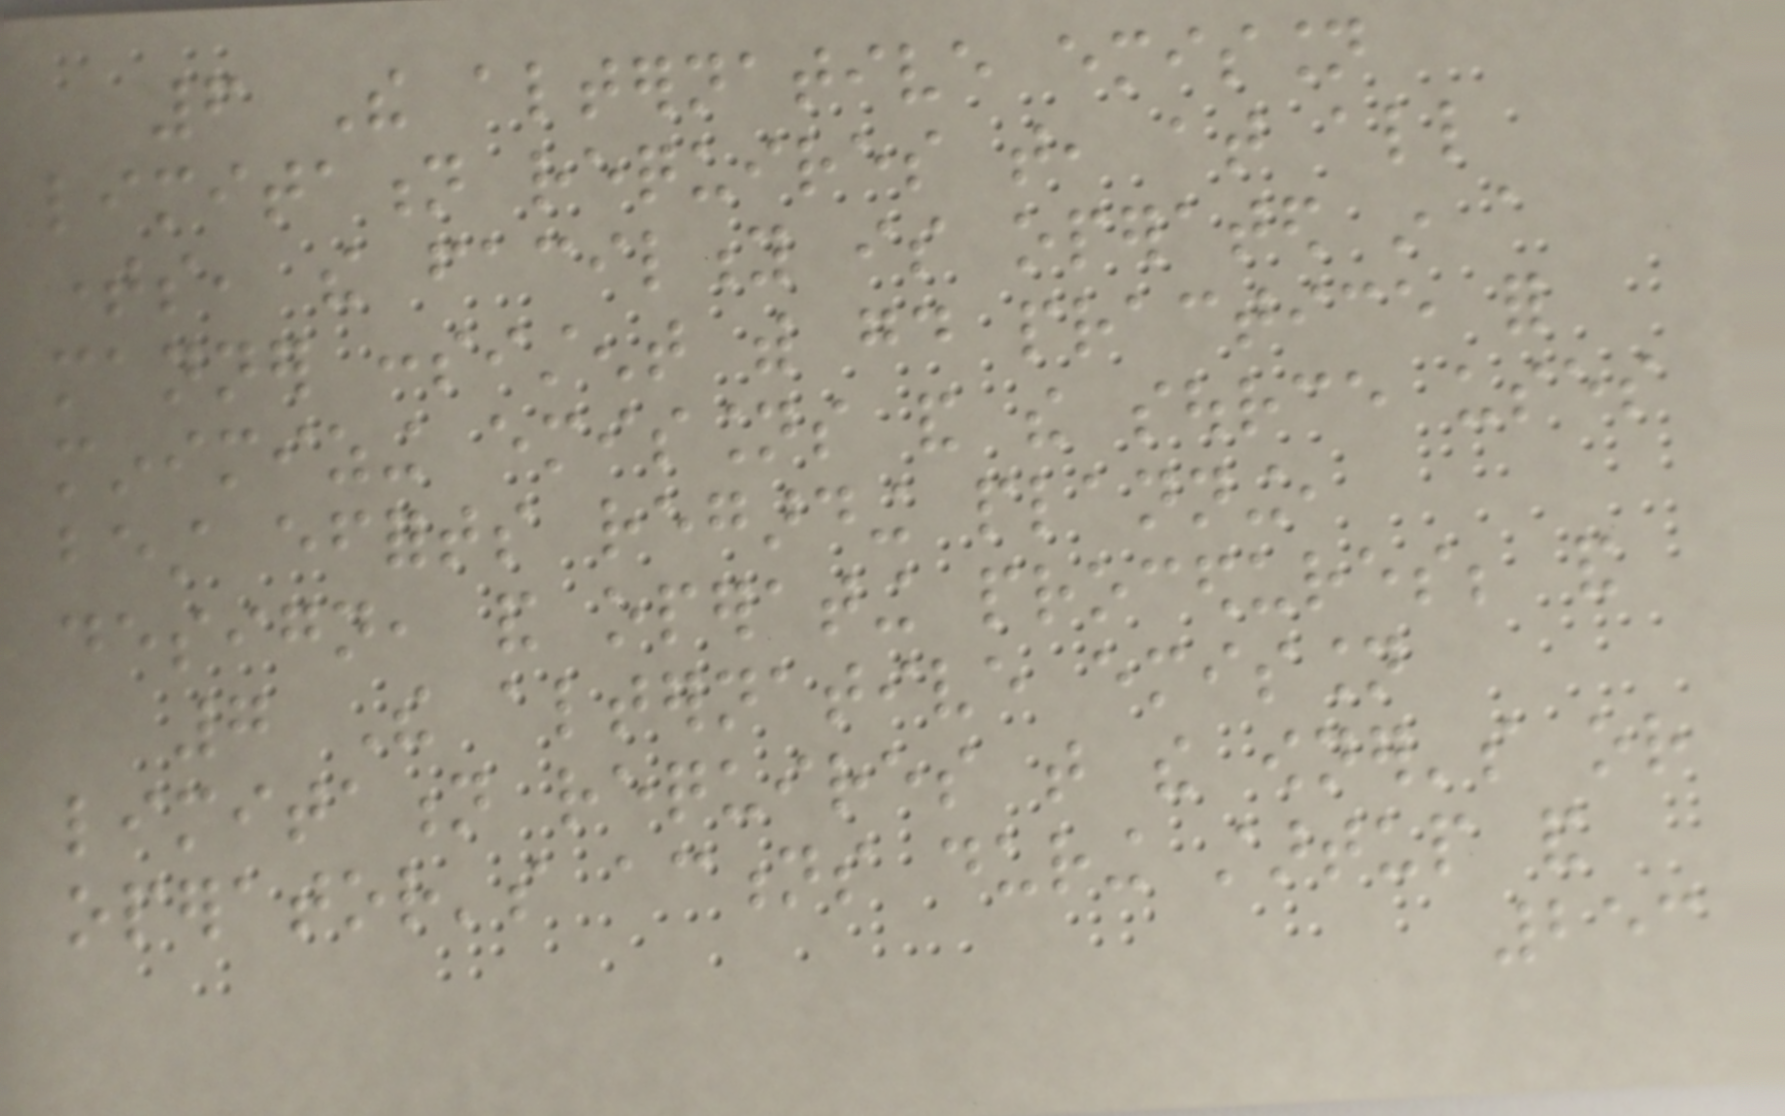6 The alternative emission
limitation requires that, at all
times, the facility is operated in a
manner consistent with good practice for
minimizing emissions and the source uses
best efforts regarding planning,
design, and operating procedures; and
7 The alternative emission
limitation requires that the owner's or
operator's actions during startup and
253
